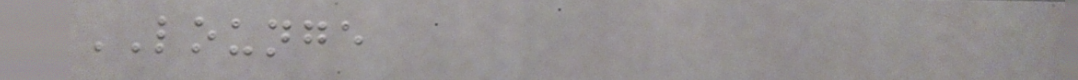LOUNGE
